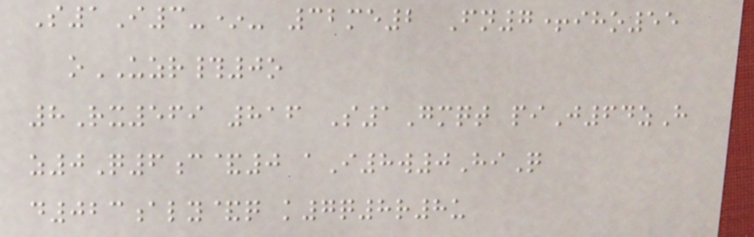S1I3-*- 32me2 Fn7+iho55
oUZR#0o
8Rx569 816 S1Gmqt piJ64zH
z0Q6c&0 aI8w0HiQ
d023aly&q k7q8r8u
